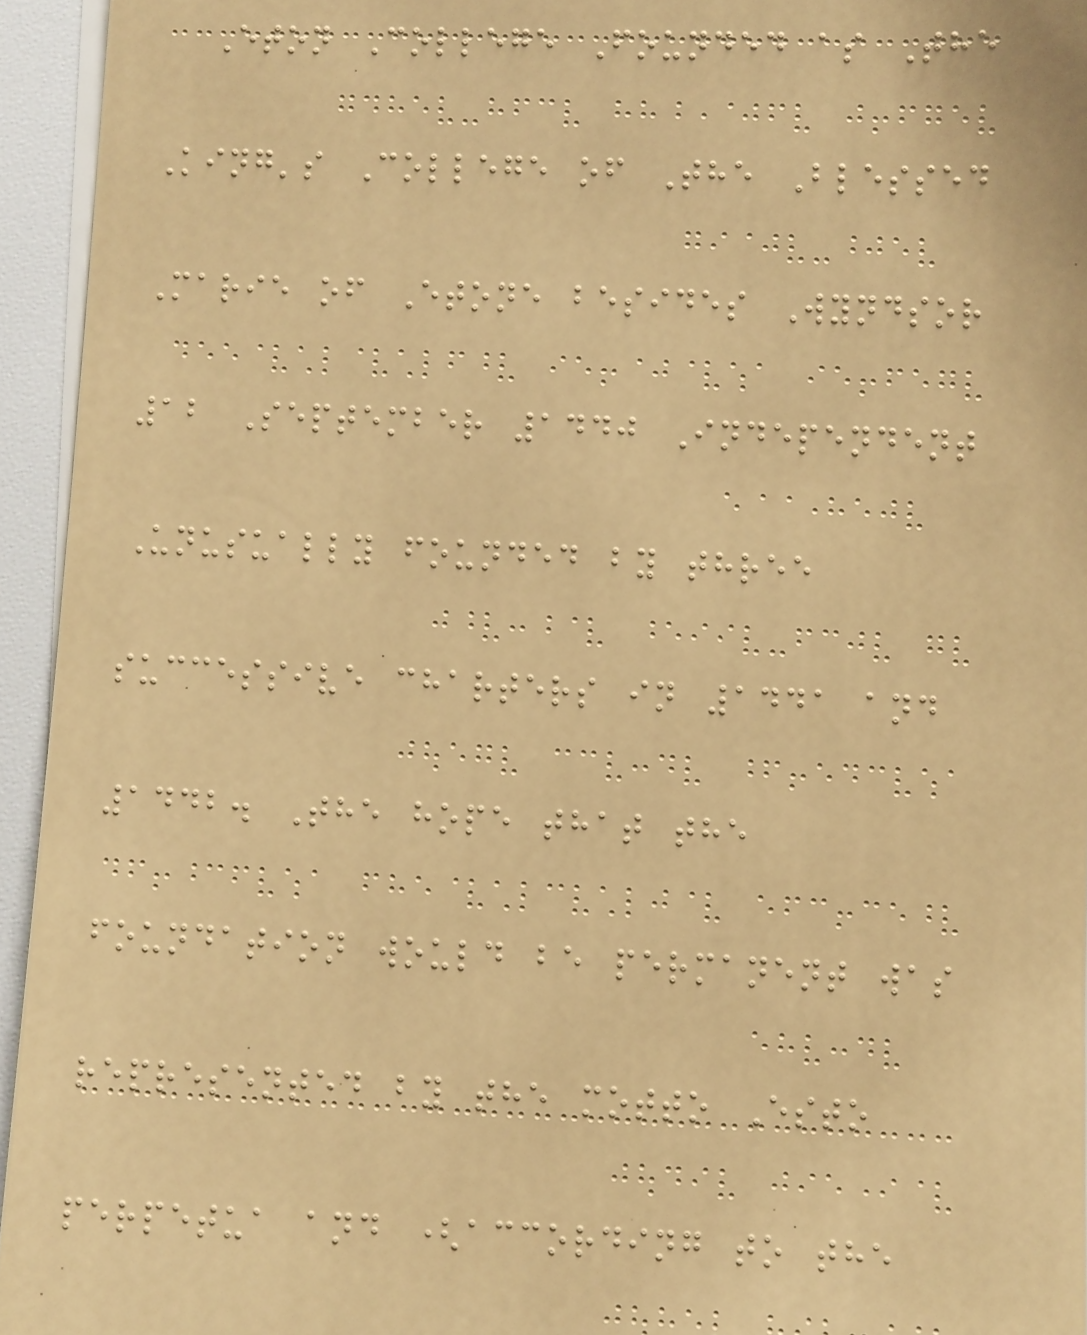Eton College Founded as The
King's College of The Blessed
Marie of Etone besides Wyndsor
12 September 1440 Independent
Unusually founded by three
successive charters in 1441 and
1442. The hope that the
foundation would be permanent was
represented by the motto Esto
perpetua and (according to the
